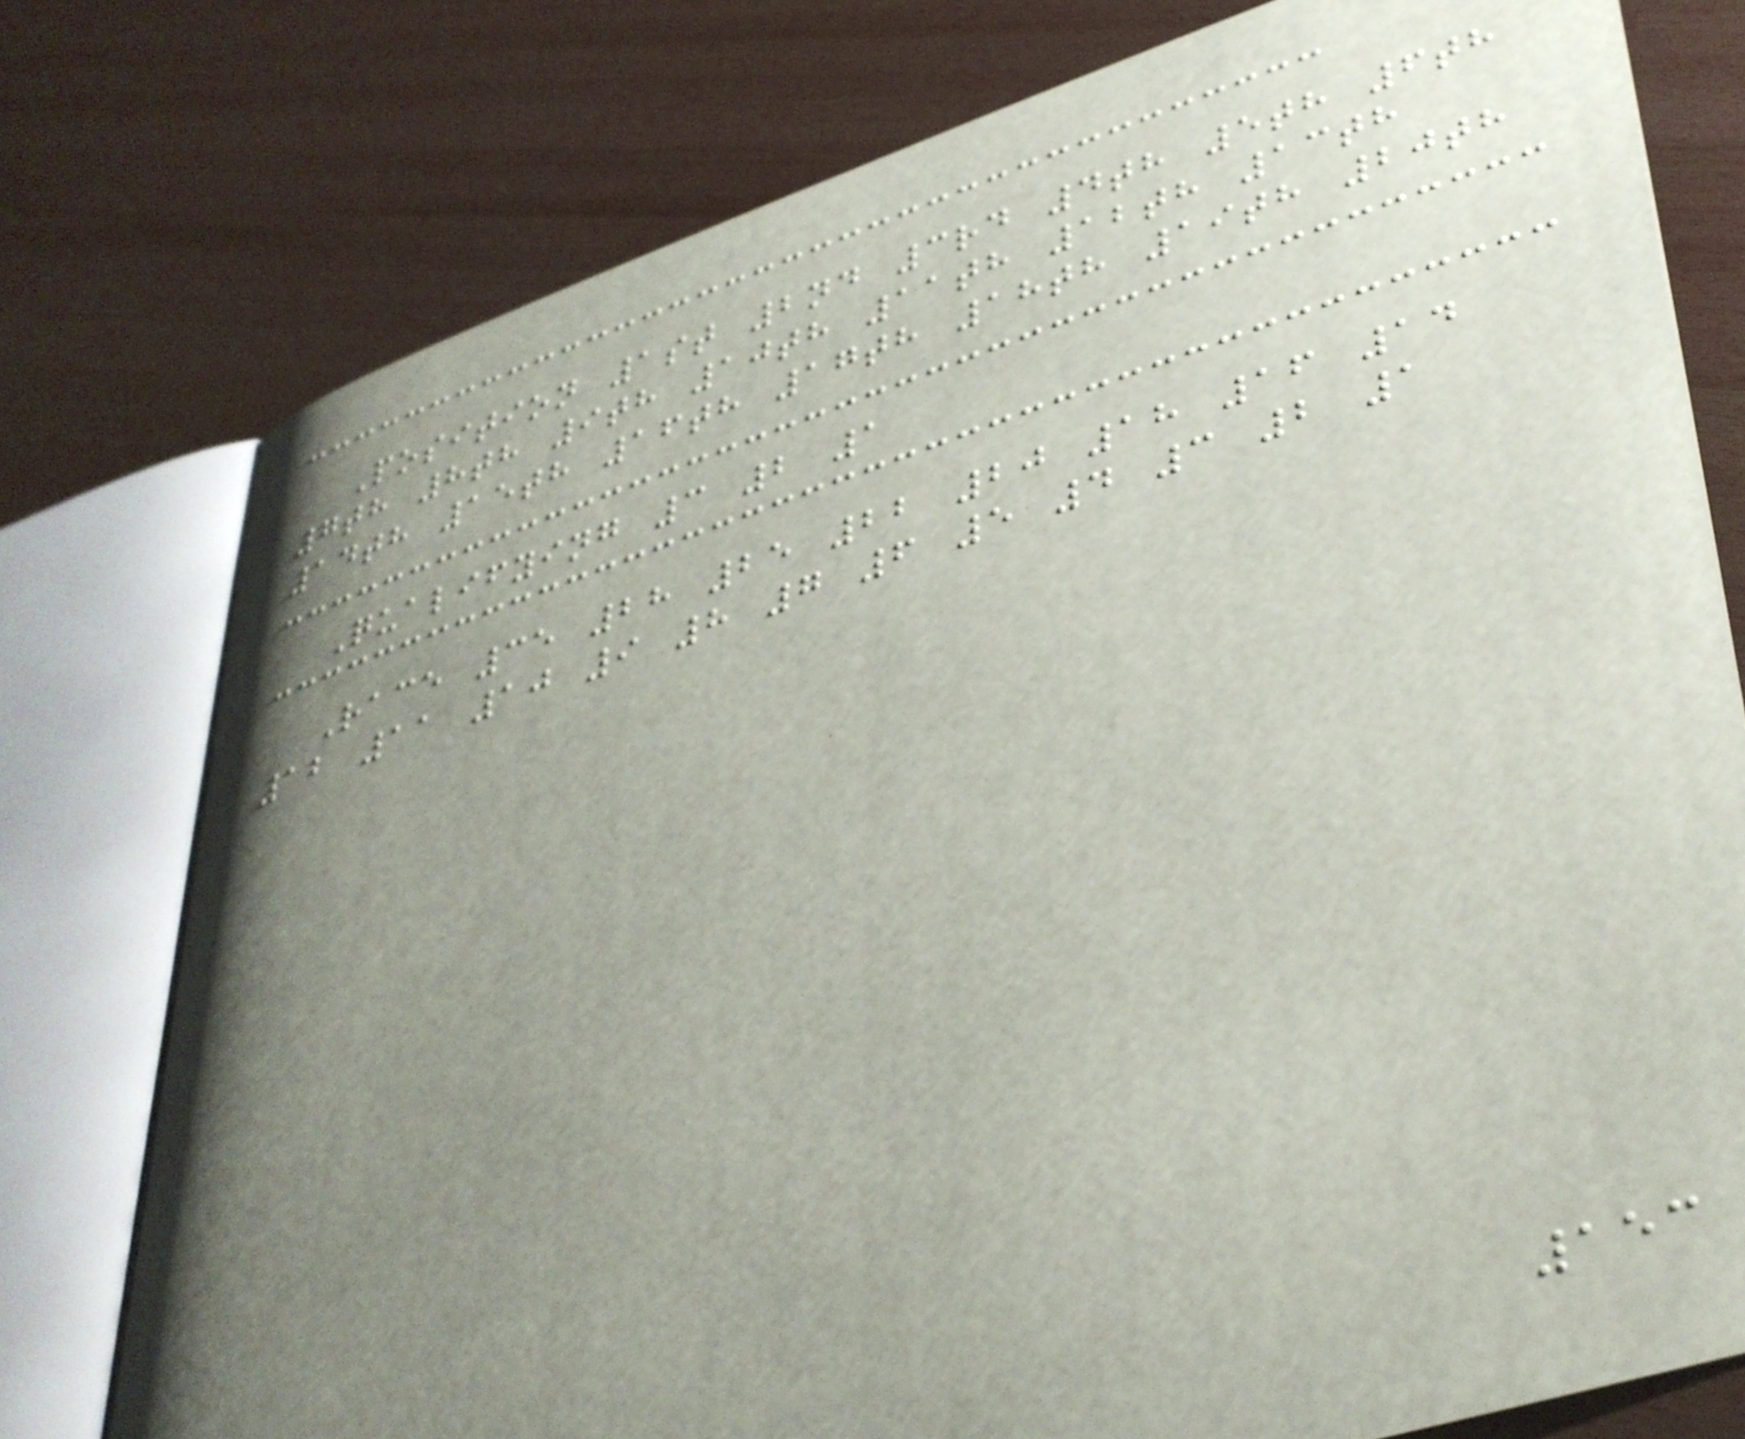Position 1st 2nd 3rd 4th 5th 6th
7th 8th 9th 10th 11th 12th 13th
14th 15th 16th 17th 18th 19th 20th
Qualifying 3 2 1
Race 35 28 25 22 20 18 16 14
12 11 10 9 8 7 6 5 4 3 2 1
153
